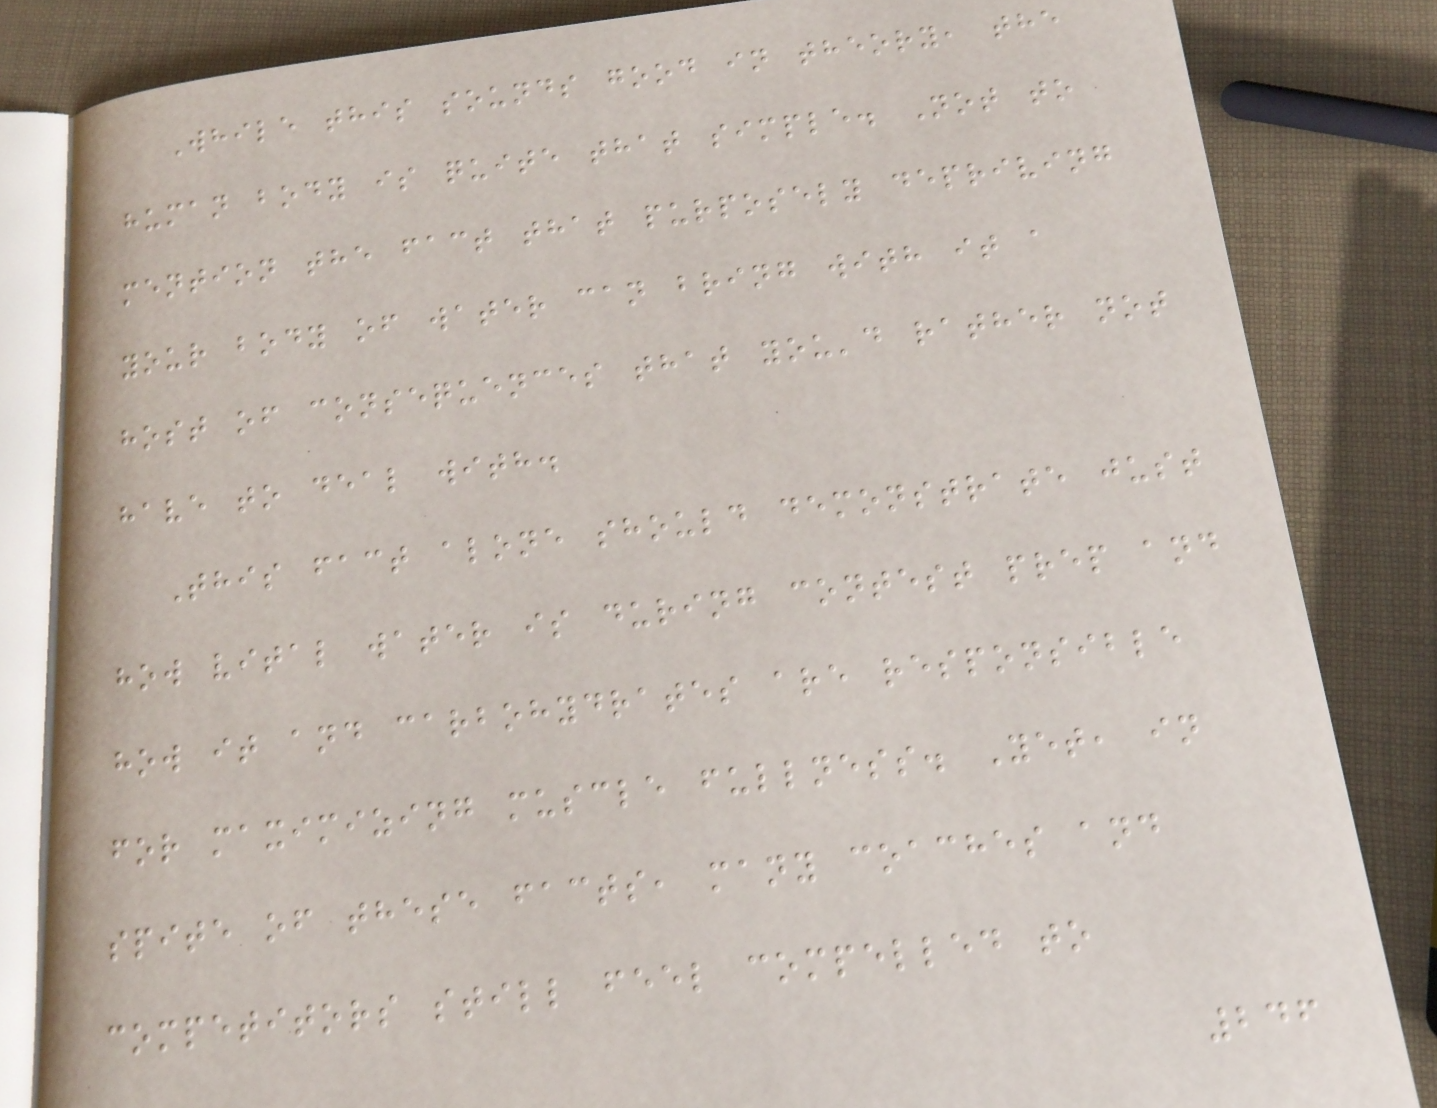While this sounds good in theory, the
human body is quite that simple. Not to
mention the fact that purposely depriving
your body of water can bring with it a
host of consequences that you'd rather not
have to deal with.
This fact alone should demonstrate just
how vital water is during contest prep and
how it and carbohydrates are responsible
for maximizing muscle fullness. Yet, in
spite of these facts, many coaches and
competitors still feel compelled to
246
